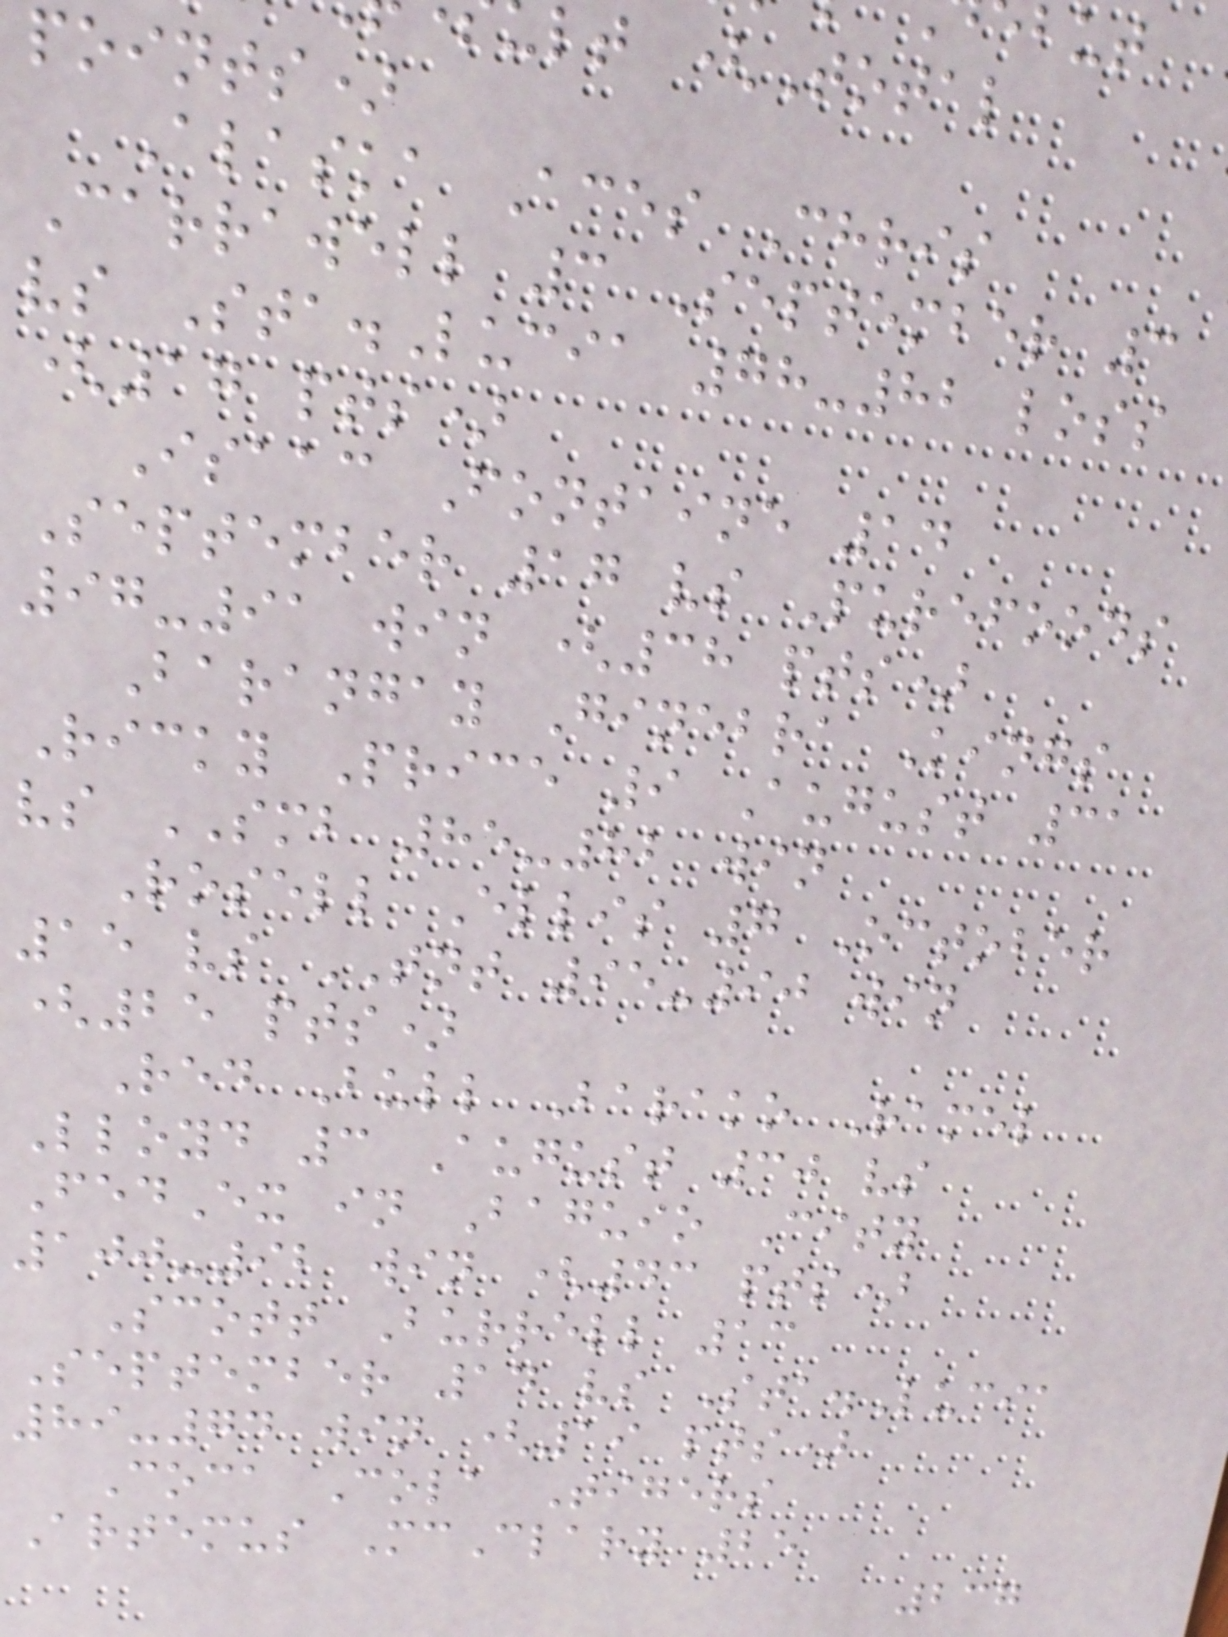lt (Total
points)
Alaska Aces Chris
Carrawell 3 September 3
vs Sta.Lucia 78-82 loss
(17 pts)
Isaac Fontaine 14
September 17 vs Purefoods
97-91 win (38 pts)
Barangay Ginebra Kings
Ricky Price 9 August 31
vs SMB 85-82 win
Rosell Ellis 7 October
15 vs TNT 95-90 win
(25 pts)
Red Bull Barako Ramel
Lloyd 3 August 30 vs
FedEx in Baguio City
100-92 win (43 pts)
Scott Burrell 13
September 14 vs Sta.Lucia
89-74 win (19 pts)
Coca Cola Tigers
Artemus McClary 25
237
